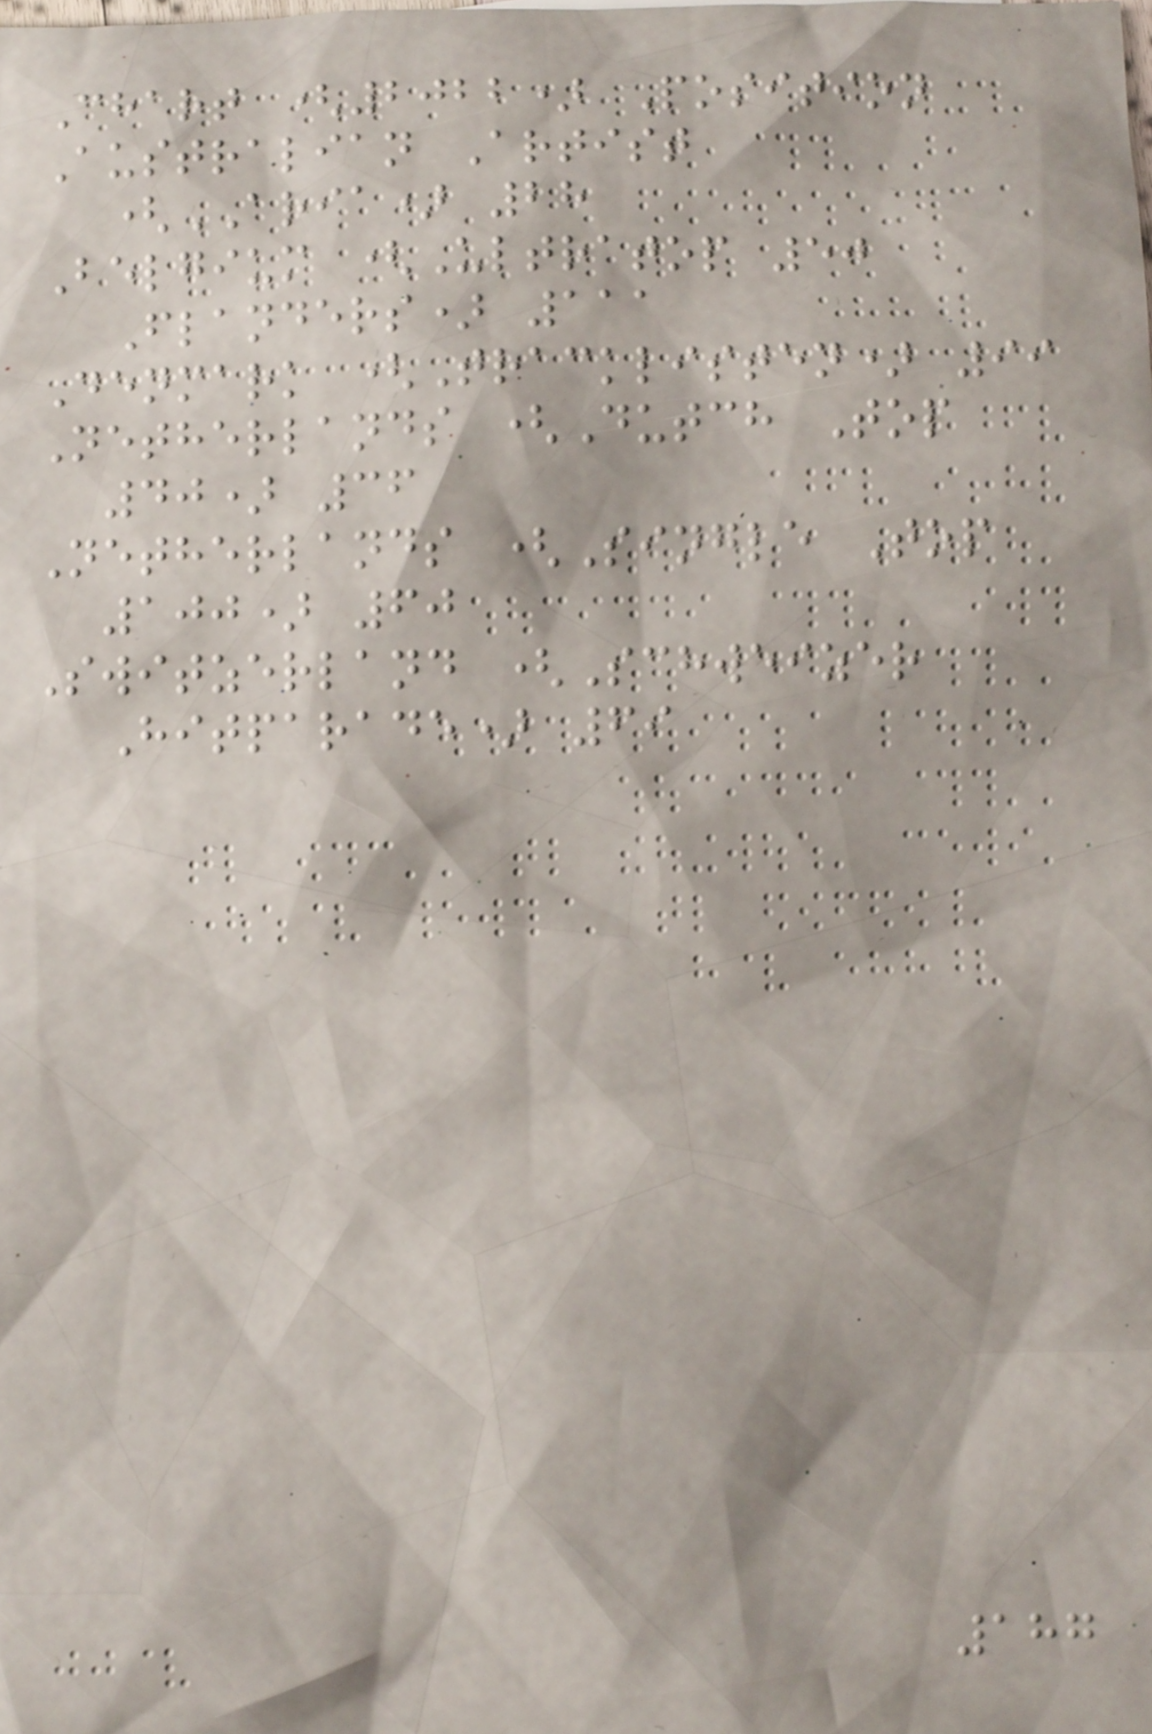Chart (2022) Position
Australian Artist
(ARIA) 28
Belgium (Ultratop 50
Flanders) 111
Denmark (Tracklisten) 99
Netherlands (Dutch Top
40) 36
Netherlands (Single Top
100) 60
Switzerland (Schweizer
Hitparade) 69
187
